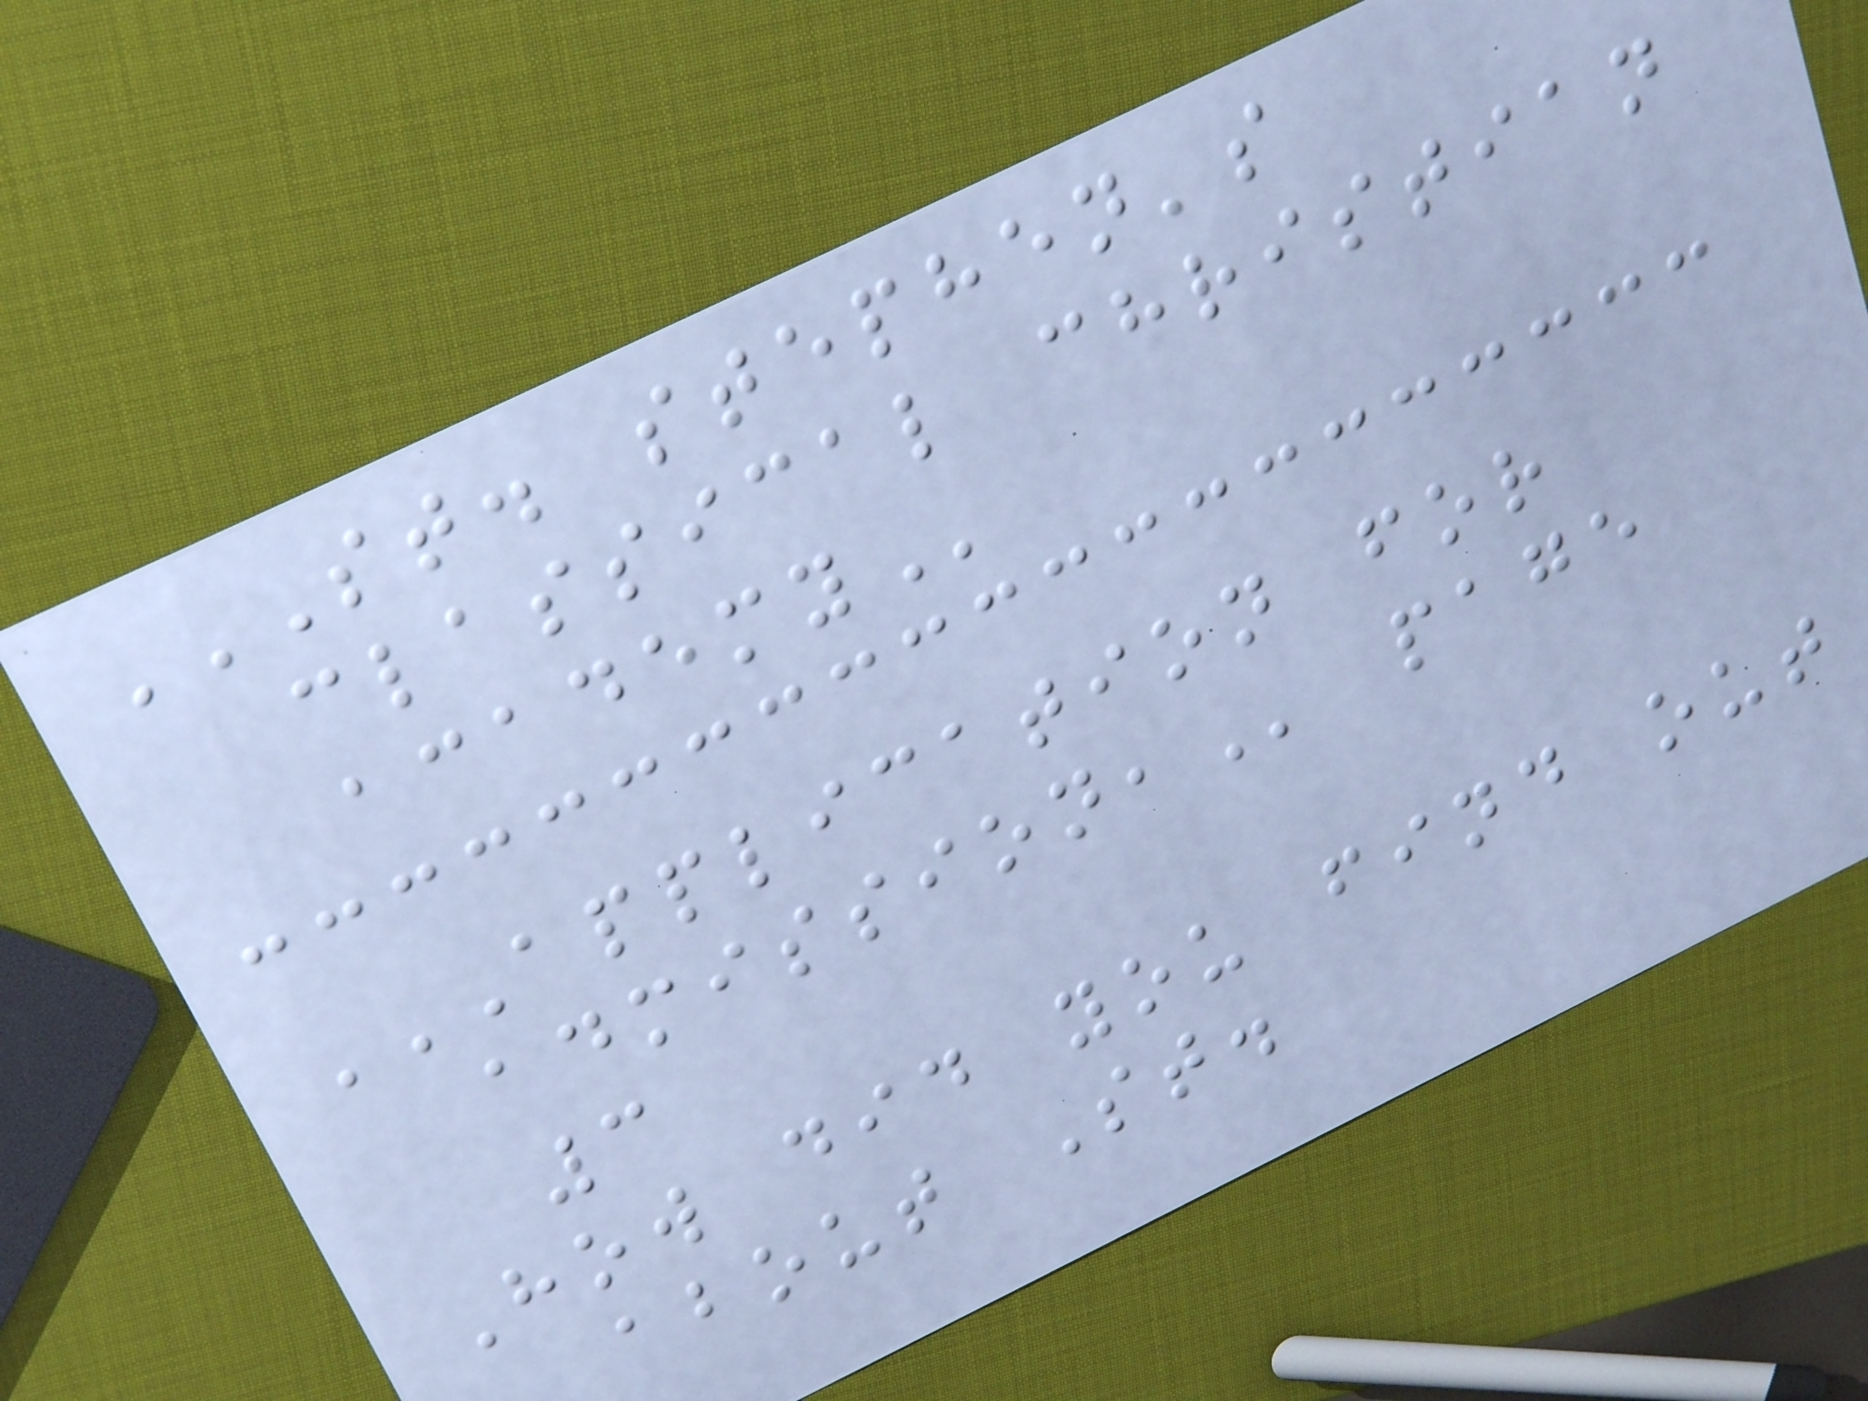ST. STEPHEN'S
CLASSICAL CHRISTIAN
ACADEMY
APPLICATION FOR
ADMISSION, page
3
How did you find out
about St.
